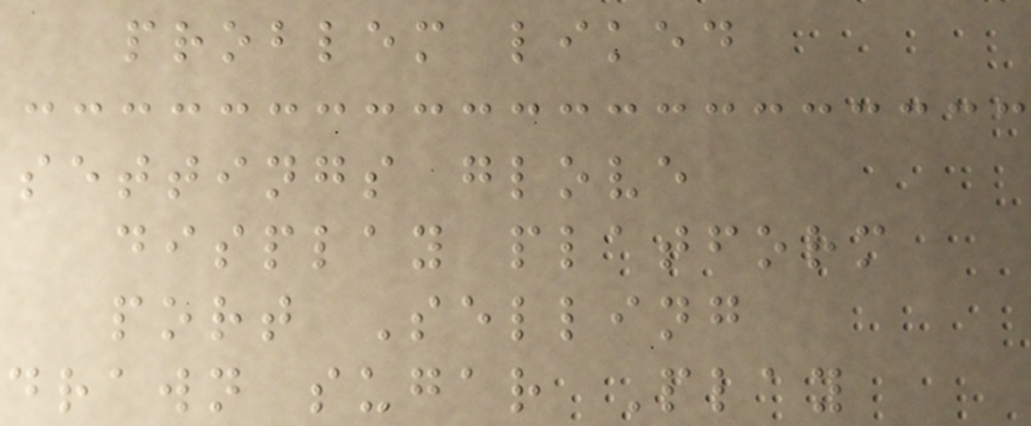problem liked
settings glove
display platform
port Selling
drawn sugar Play
